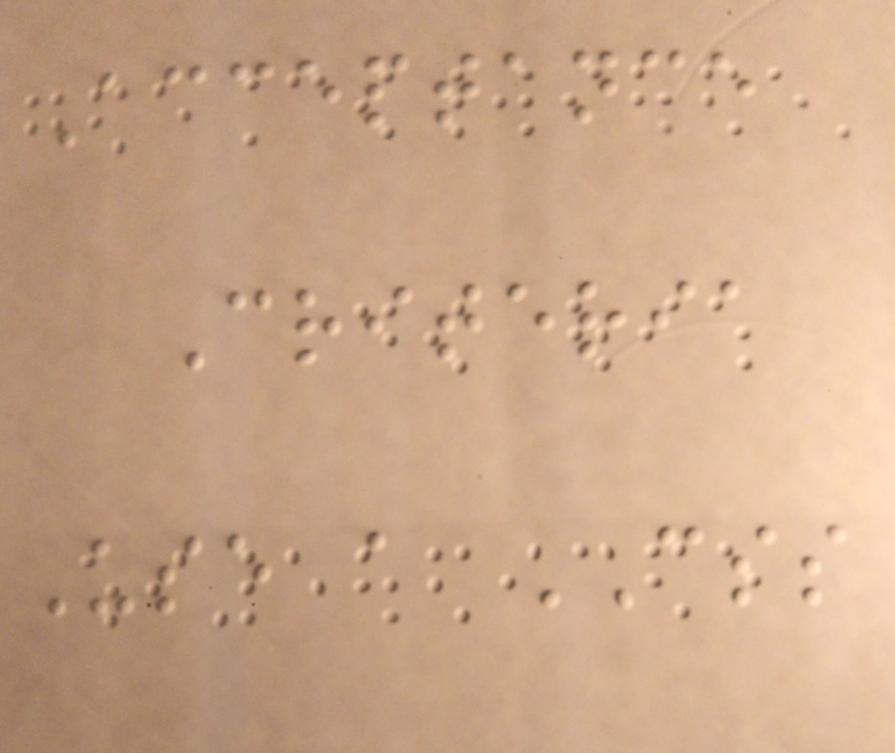Acceptance
Criteria
Use a CSS
